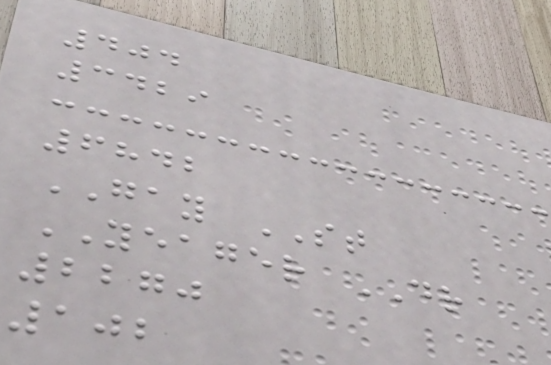404
3429
6842
GAY ST
YEAGER DR
2270
102
